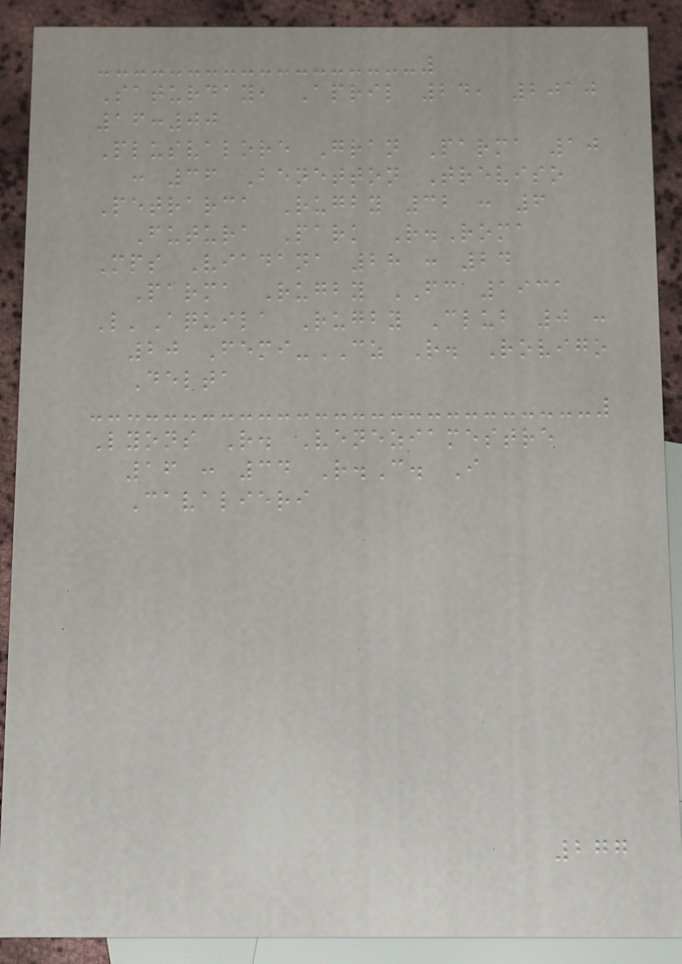Saturday, April 24, 2010
16:00
Plusvalore Gran Parma 10
: 36 Benetton Treviso
Petrarca Rugby 32 : 6
Futura Park R.Roma
Mps Viadana 28 : 24
Parma Rugby FC 1931
L'Aquila Rugby Club 0 :
20 Femi-CZ R. Rovigo
Delta
Lyons R. Veneziamestre
16 : 34 R.C. I
Cavalieri
277
